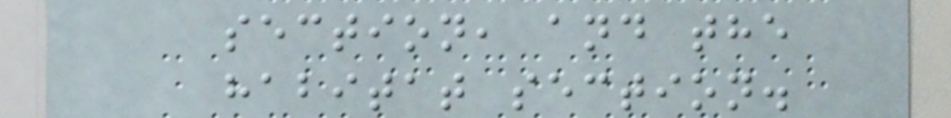section, and the
habitat section.
